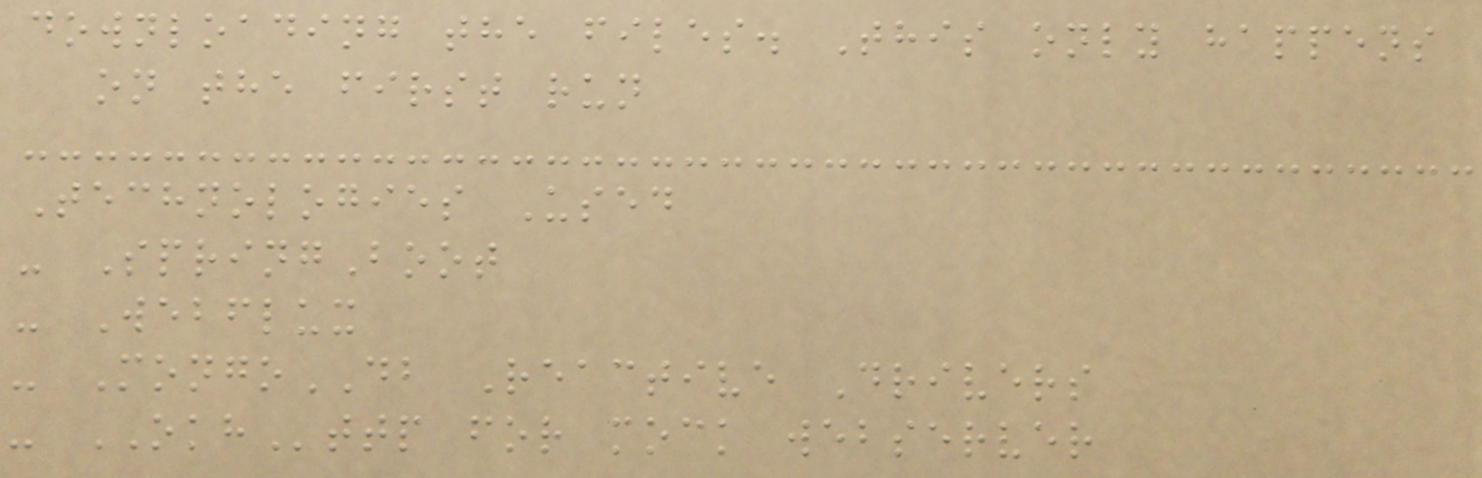downloading the files. This only happens
on the first run
Technologies Used
- SpringBoot
- Webflux
- MongoDB Reactive Drivers
- OKHttp for mock webserver
